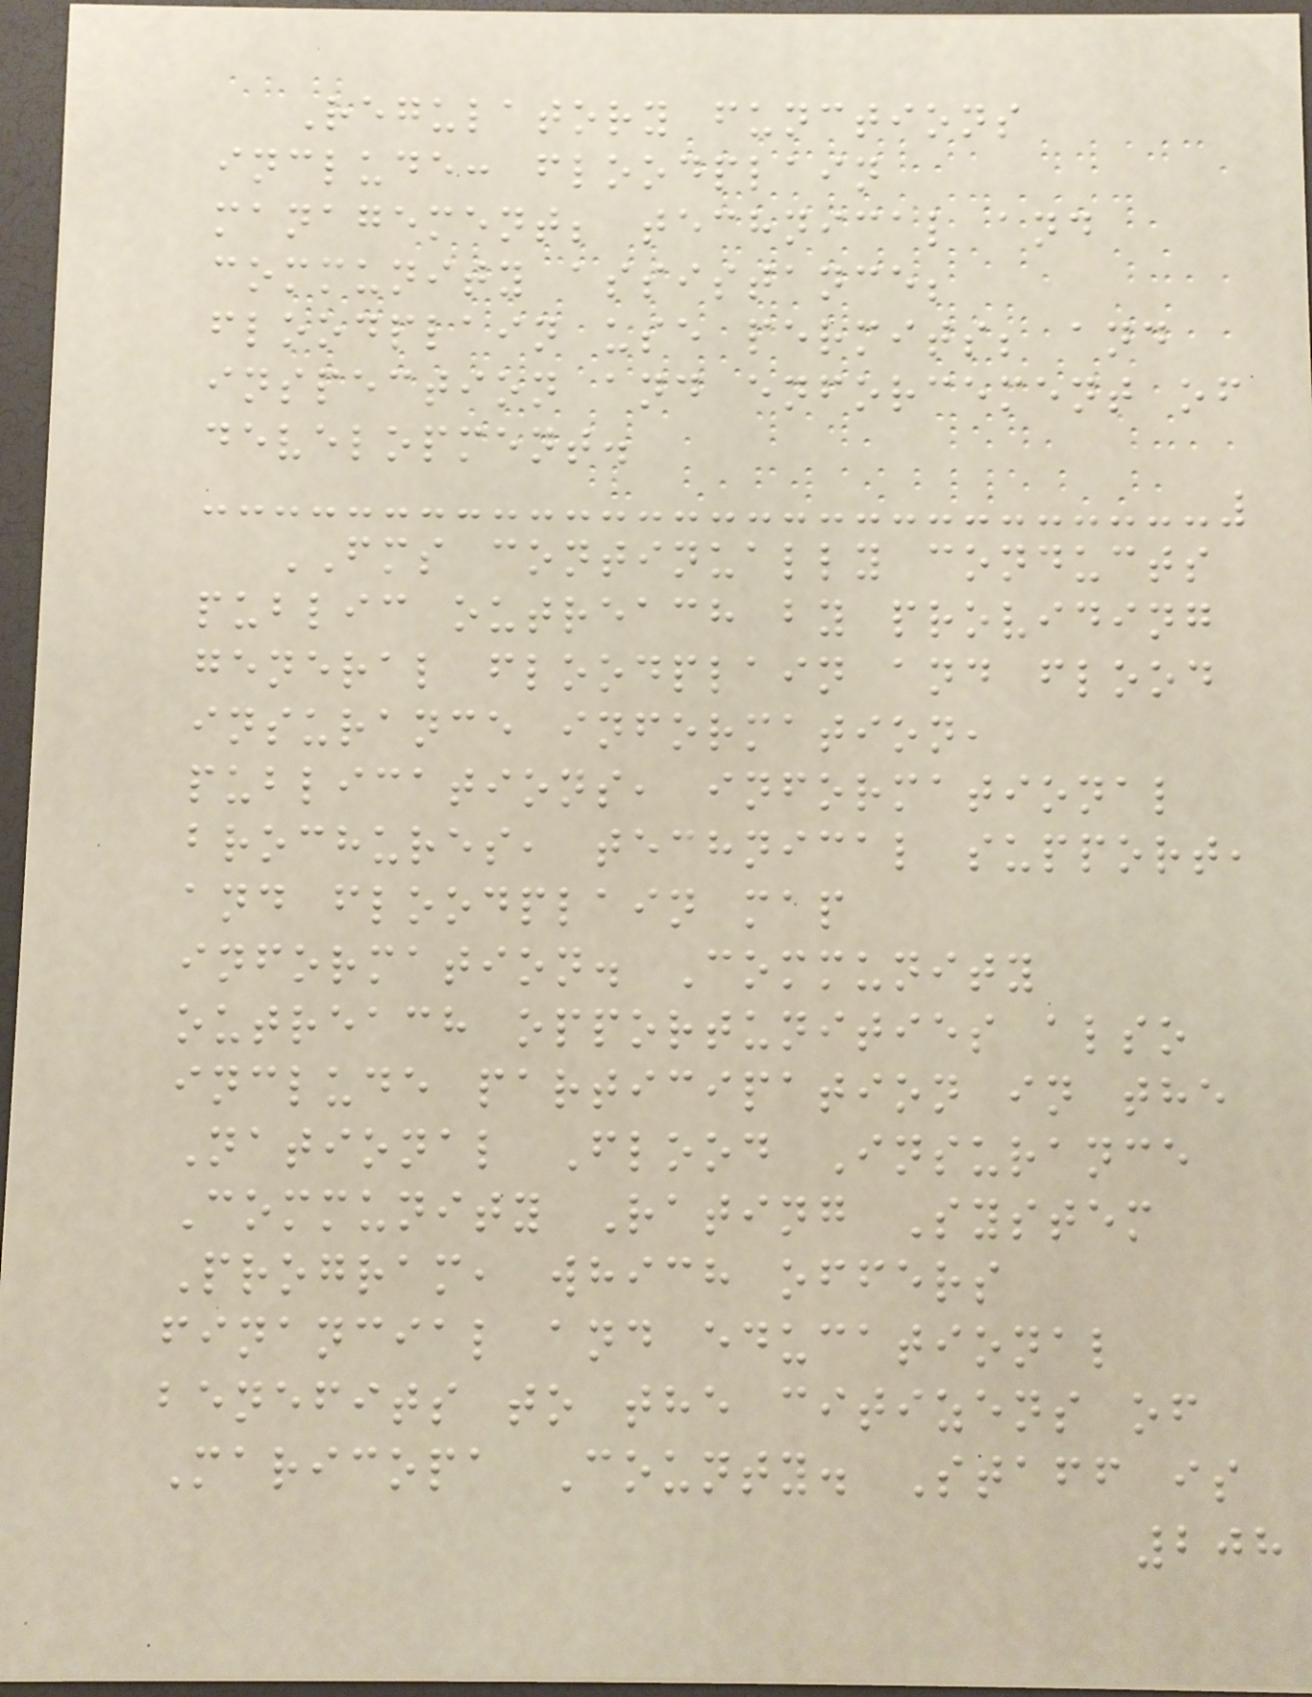Regulatory functions
include: floodplain
management; technical and
community assistance;
floodplain use permits; and
inspection and enforcement of
development.
FMS continually conducts
public outreach by providing
general floodplain and flood
insurance information,
publications, informational
brochures, technical support,
and floodplain map
information. Community
outreach opportunities also
include participation in the
National Flood Insurance
Community Rating System
Program, which offers
financial and educational
benefits to the citizens of
Maricopa County. Staff is
208
